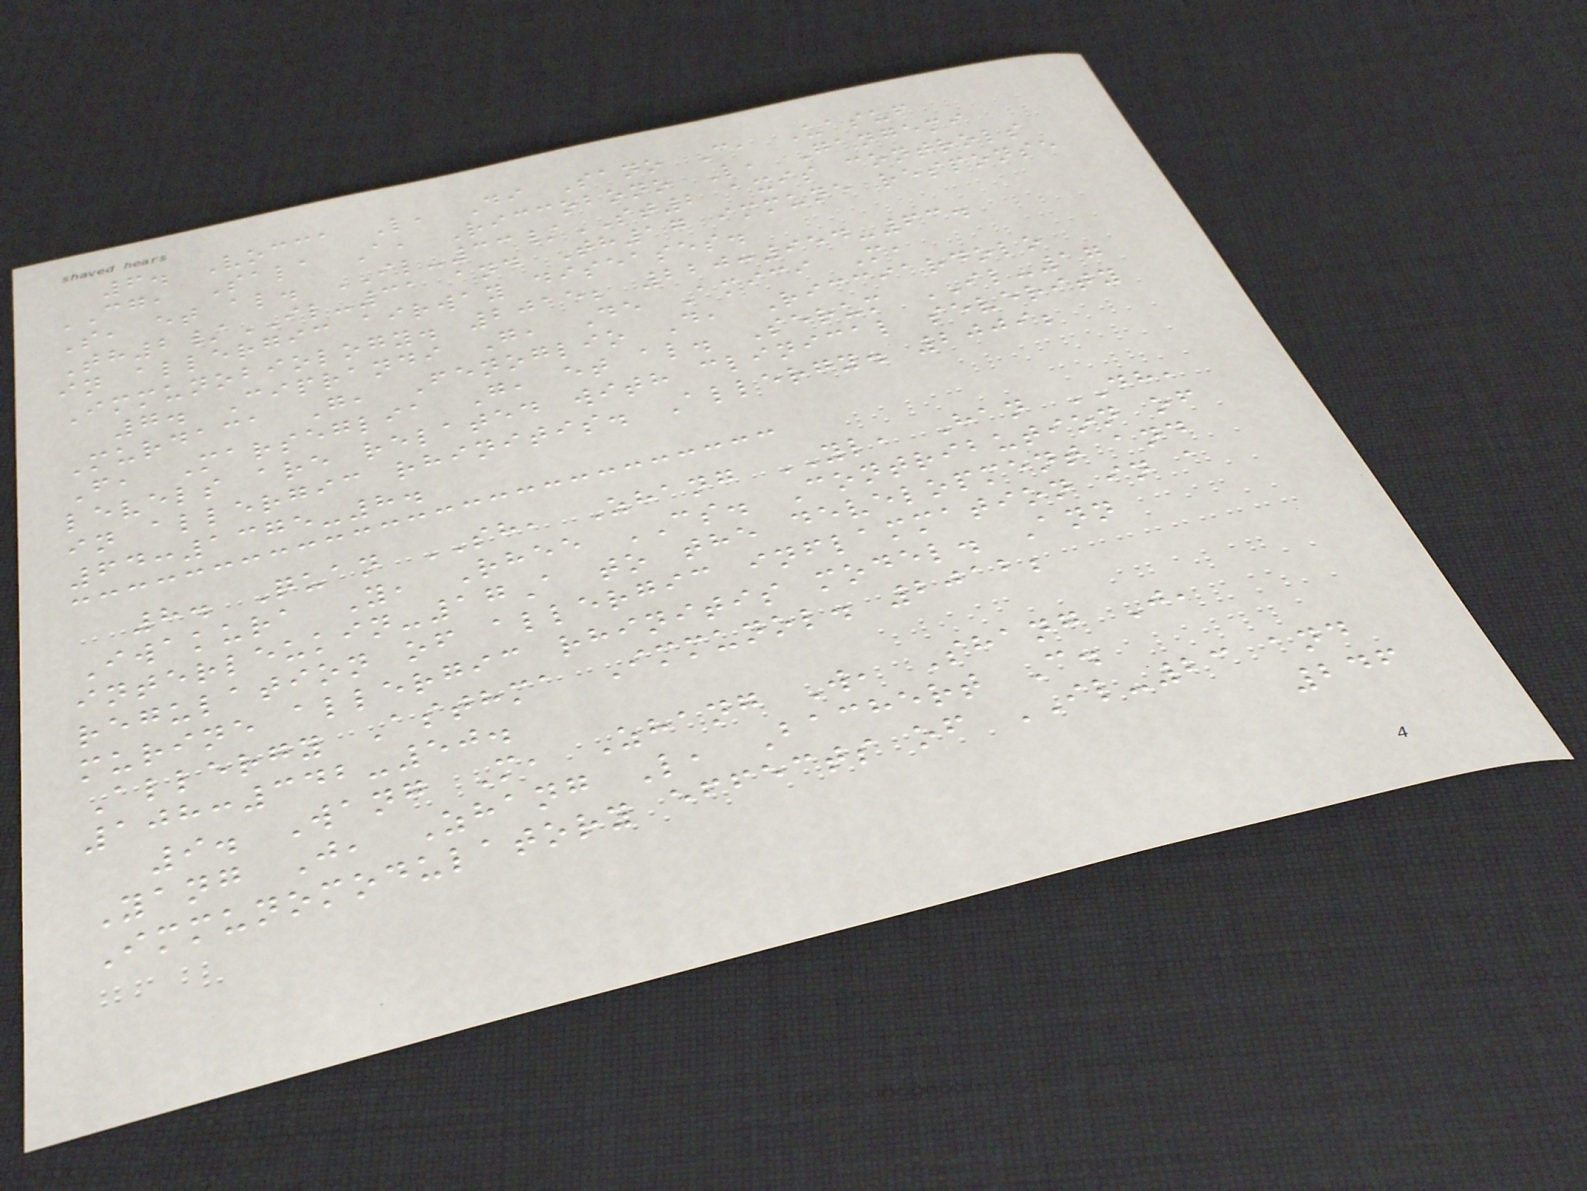6. Vocca L, Di Sano C, Uasuf
CG, Sala A, Riccobono L, Gangemi
S, et al. IL-33/ST2 axis controls
Th2/IL-31 and Th17 immune response
in allergic airway diseases.
Immunobiology. 2015; 220:954-63.
7. Ciprandi G, De Amici M,
Murdaca G, Fenoglio D, Ricciardolo
F, Marseglia G, et al. Serum IL-17
levels are related with clinical severity
in allergic rhinitis. Allergy. 2009;
64:1375-8.
8. Quan SH, Zhang YL, Han DH,
Iwakura Y, Rhee CS. Contribution of
interleukin-17A to the development and
regulation of allergic inflammation in a
murine allergic rhinitis model. Ann
Allergy Asthma Immunol. 2012;
108:342-50.
9. Wang M, Zhang W, Shang J,
Yang J, Zhang L, Bachert C.
Immunomodulatory effects of IL-23 and
246
